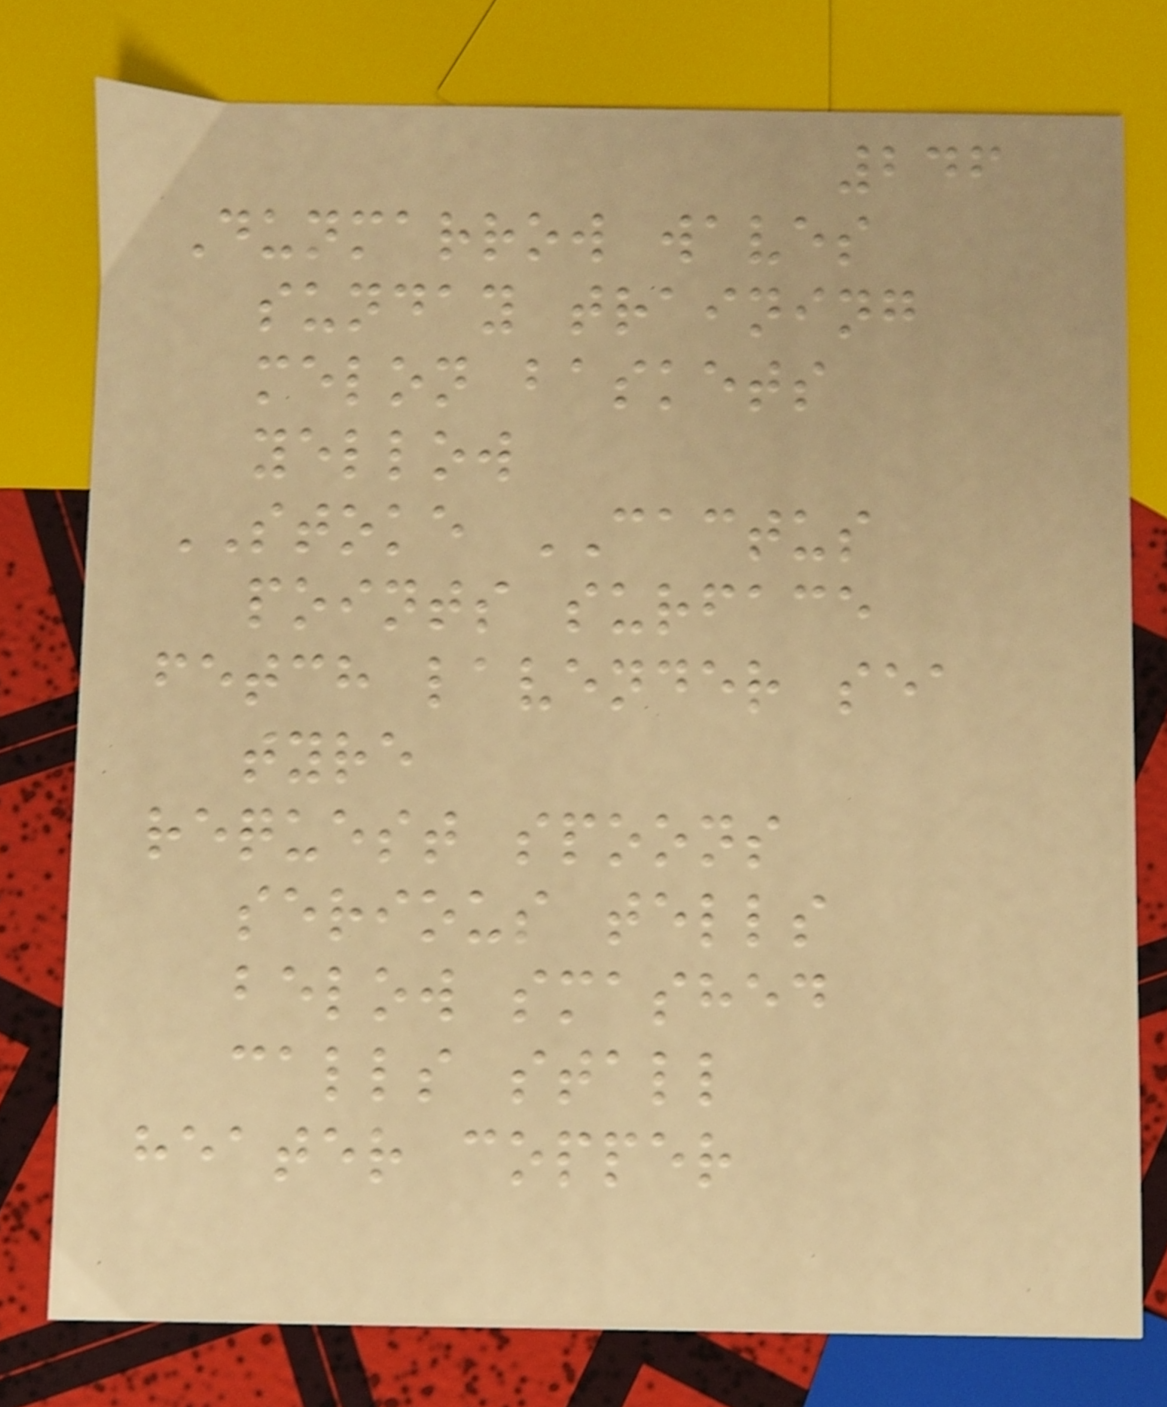246
Dunmarrow waves
sunday training
melon baskets
yellow
STOKE CACTUS
points surface
fetch lavender sea
tyre
request spoons
serious tells
below smashed
calls stall
heater copper
